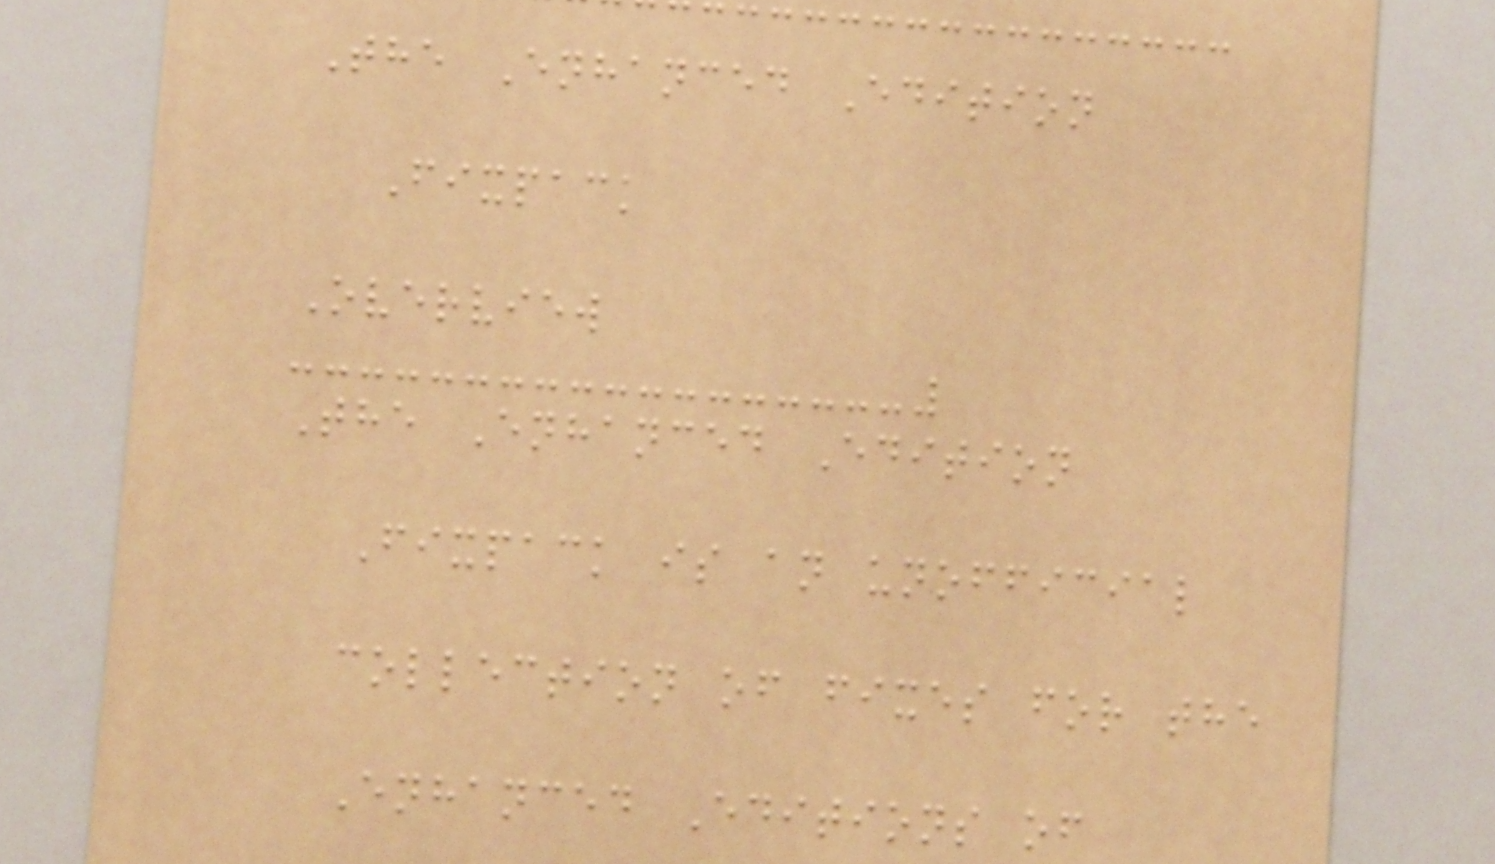The Enhanced Edition
Fixpack
Overview
The Enhanced Edition
Fixpack is an unofficial
collection of fixes for the
Enhanced Editions of
